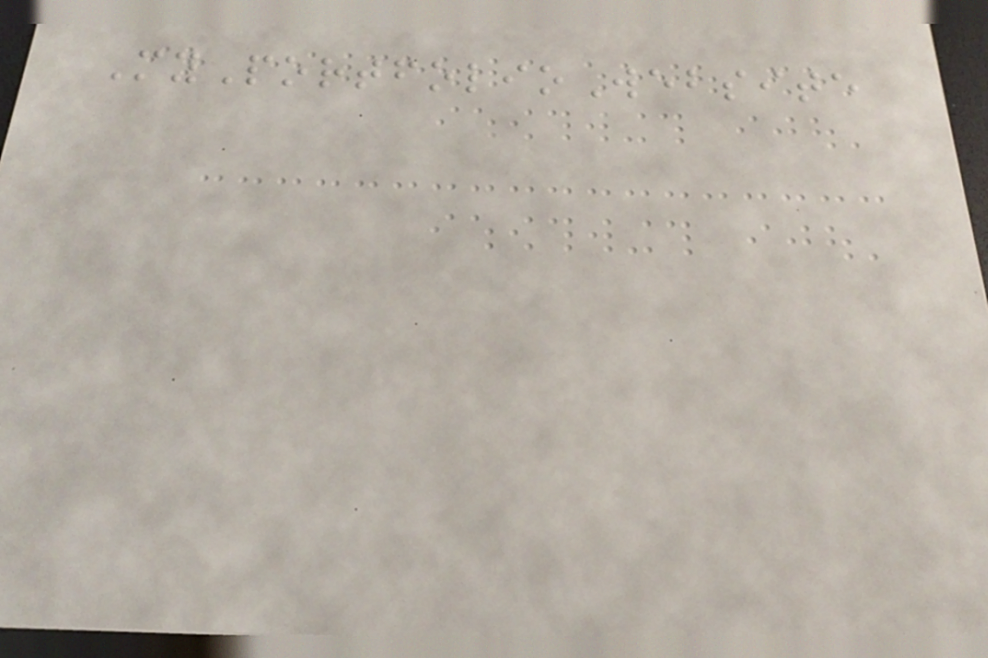MyPortfolioWebsite
